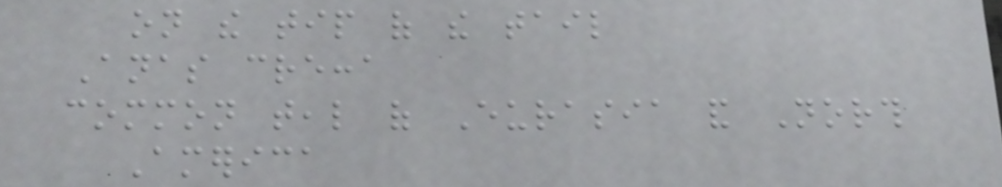on the tip of the tail
Anas crecca
common teal of Eurasia and North
America
